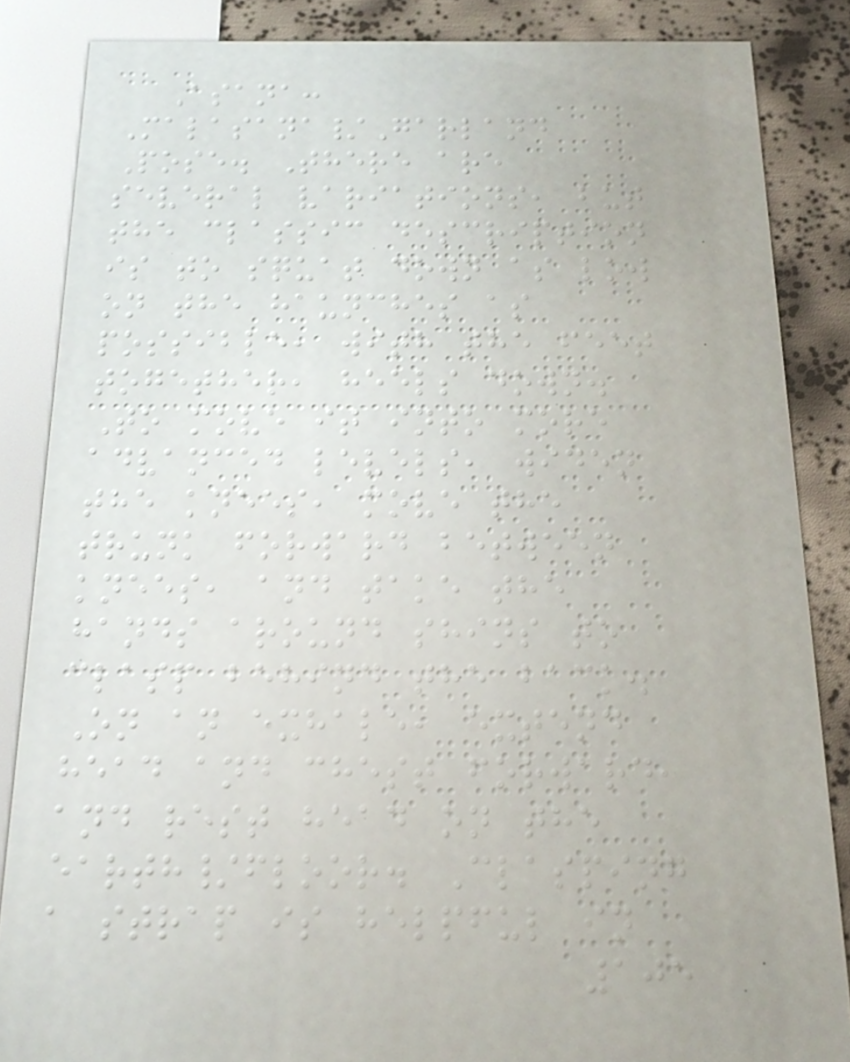Asana:
Malasana/Garland
Pose. There are
several variations, but
the classic description
is to squat down as low
on the haunches as
possible, with the feet
together, heels down.
To move it into more
advanced levels, widen
the knees, move the
trunk forward between
knees, and take the
hands around shins to
clasp behind the back.
On an exhale, extend
head and chest forward,
and rest head on the
earth/floor. Clasping
a strap is helpful in
105
